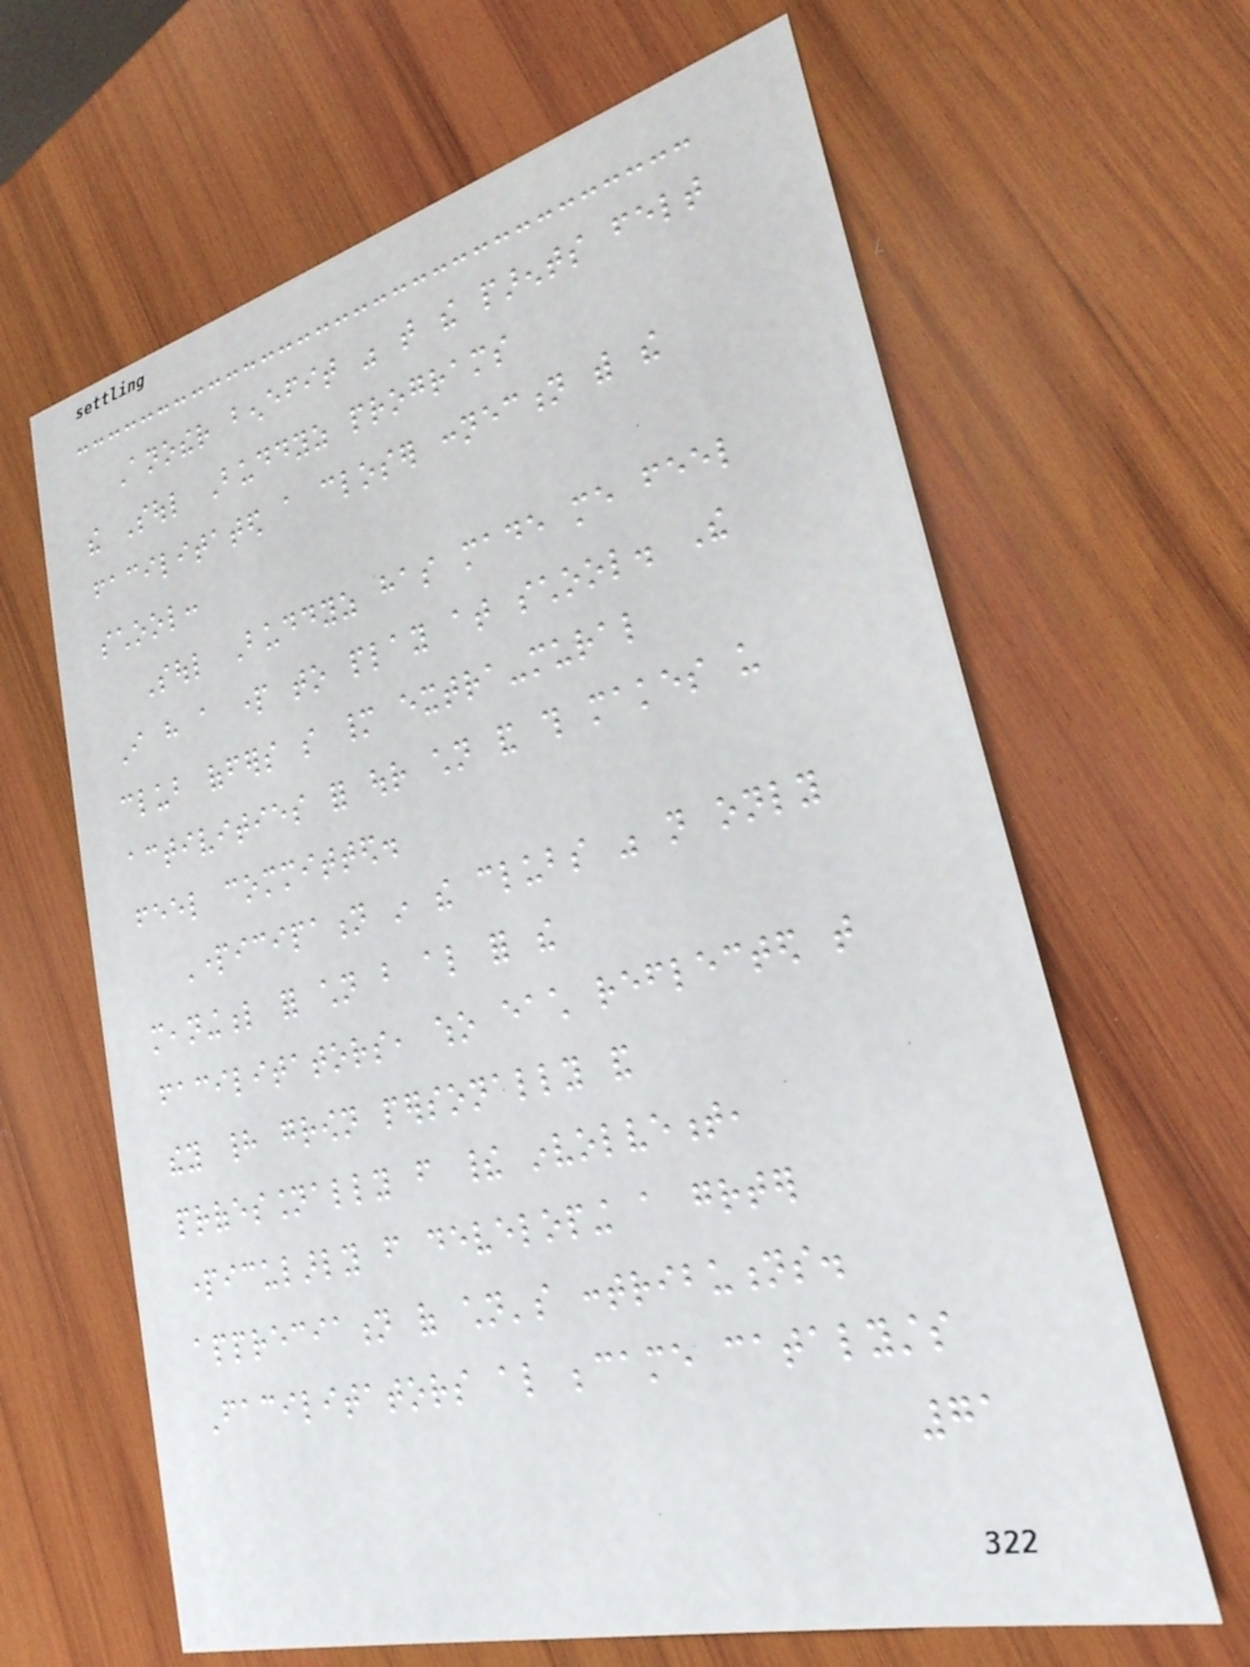Another benefit was that the parents felt
the Soul Buddyz programs
facilitated a closer connection with the
school:
Soul Buddyz has made me feel
I have a part to play at school. The
club offers so many extra-mural
activities for our children and this makes us
feel committed.
Participation in the clubs was not only
meaningful for children but also for the
facilitators, who each reflected that
they had grown personally and
professionally from their involvement,
particularly from developing a greater
appreciation of children's contributions.
Facilitators also became catalysts
71
